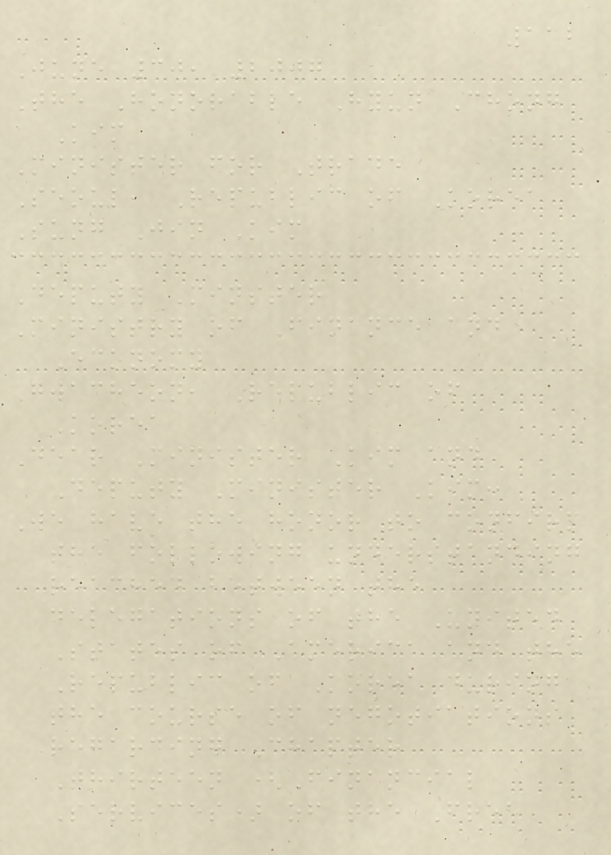112
June 30, 2007
The Honorable Hyun Chong
Kim
Minister for Trade
Seoul, Republic of Korea
Sung Jin Kim
Deputy Minster
Ministry of Finance and
Economy
Gwacheon, Republic of
Korea
Dear Minister Kim and
Deputy Minister Kim:
We have the honor to confirm
the following understanding
reached between the
delegations of the United
States of America and the
Republic of Korea during
the course of negotiations
regarding Chapter
Thirteen (Financial
Services) of the Free
